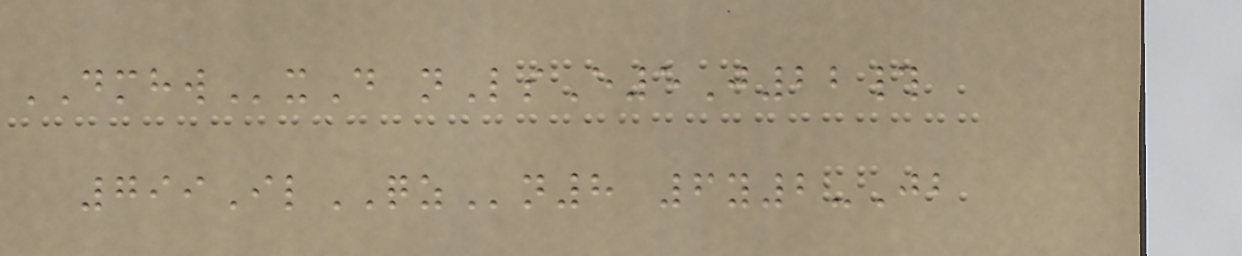DMHWxD nLsE5J22#
799IlQZn8 6y2-Jb
